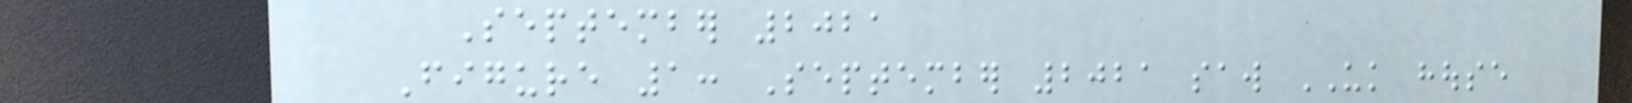September 2021
Figure 1: September 2021 saw UK house
